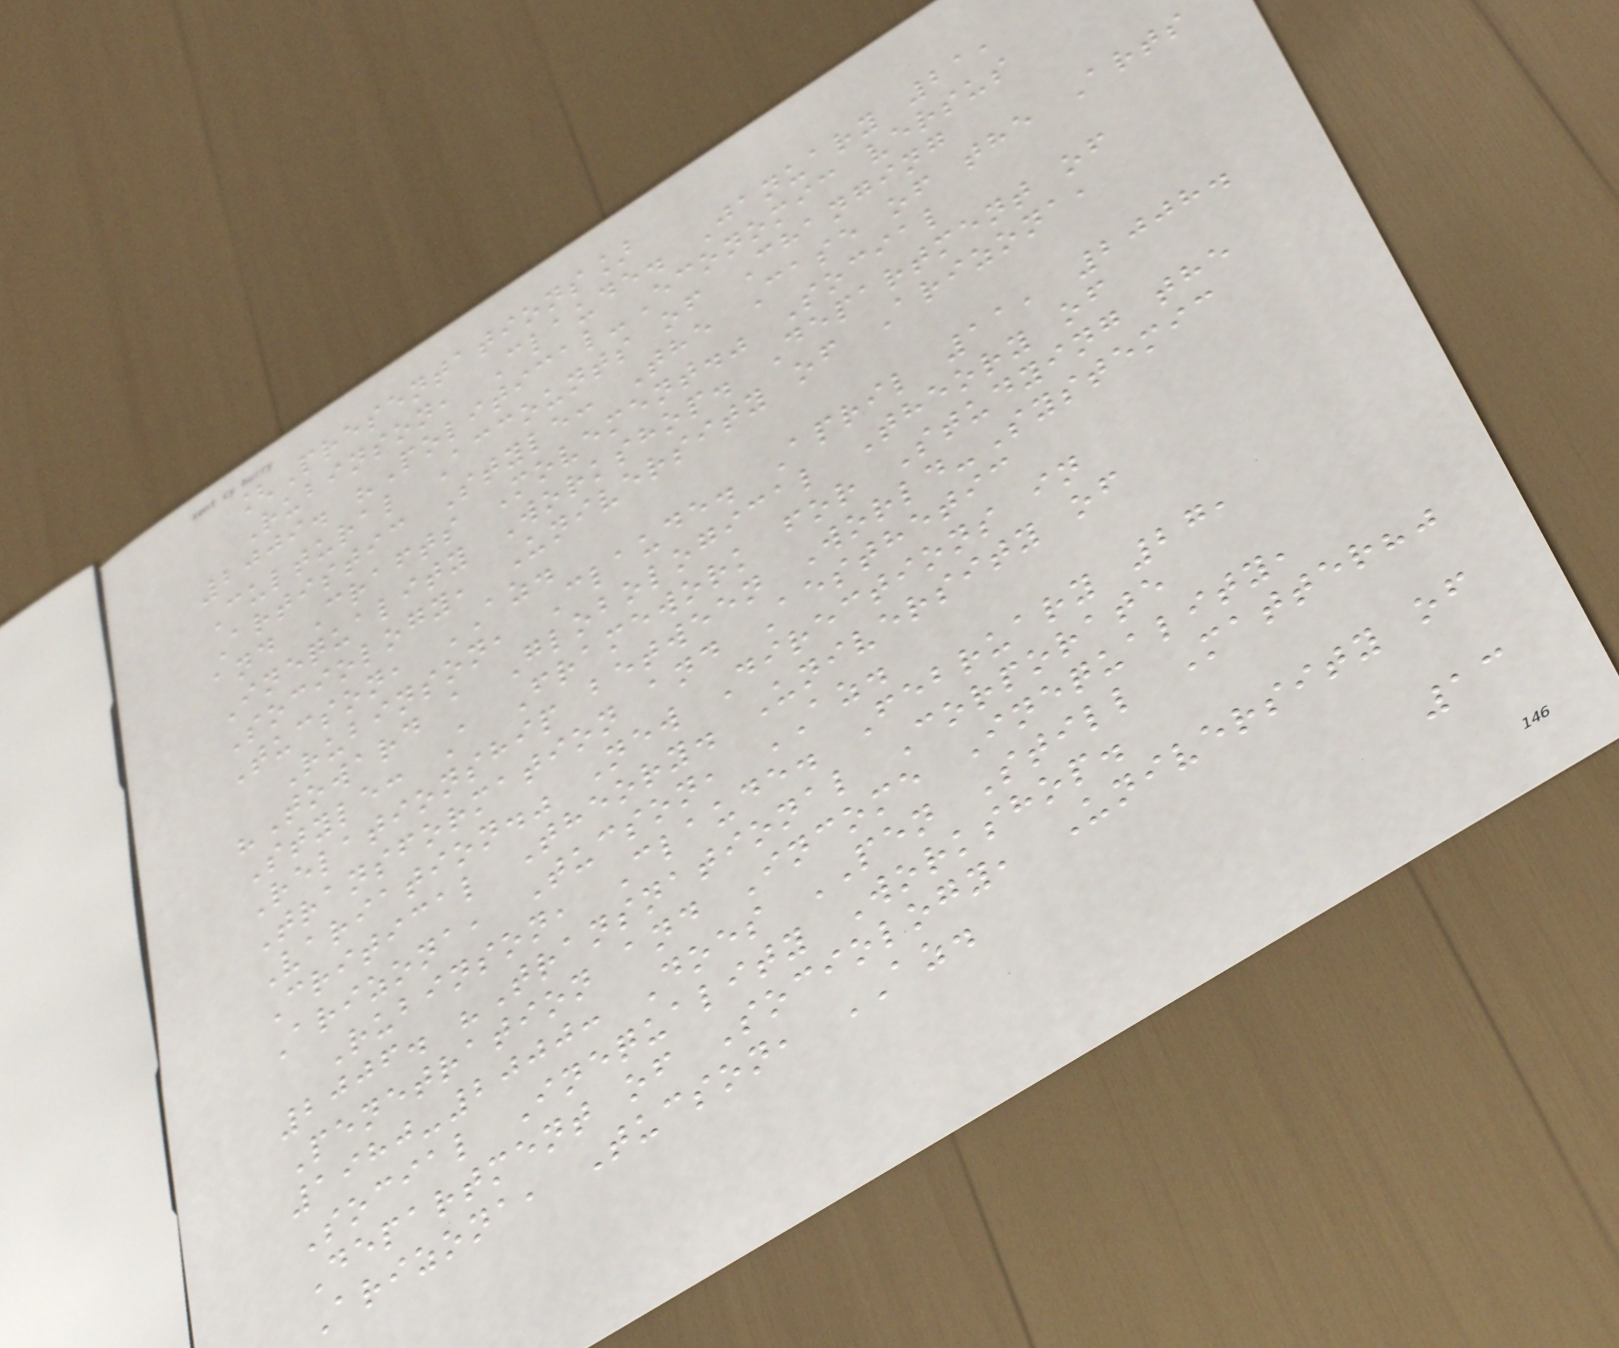[Presentations]
Rubinson, Claude. January 21,
2009. "Political-Economic versus
Cultural Accounts of Changing
Artistic Style: The Case of the Arts
and Crafts Movement." Social
Inequality Workshop. Department of
Sociology, University of Arizona,
Tucson, AZ.
Rubinson, Claude. April 11, 2008.
"Toward a Globological Theory of
Style: A Framework for Studying the
Relationship between World-Systemic
Transformation and Aesthetic
Variation." New Directions in
Critical Theory. University of
Arizona, Tucson, AZ.
Rubinson, Claude. February 27,
2006. "Transnational Corporate
Penetration and Income Inequality,
1980-2000: Does PEN Still Matter?"
Social Inequality Workshop.
Department of Sociology, University of
Arizona, Tucson, AZ.
13
